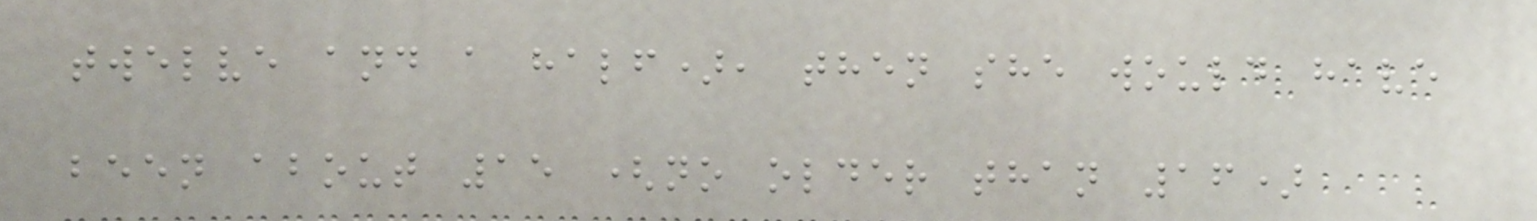twelve and a half), then she would have
been about 15 (no older than 16)
